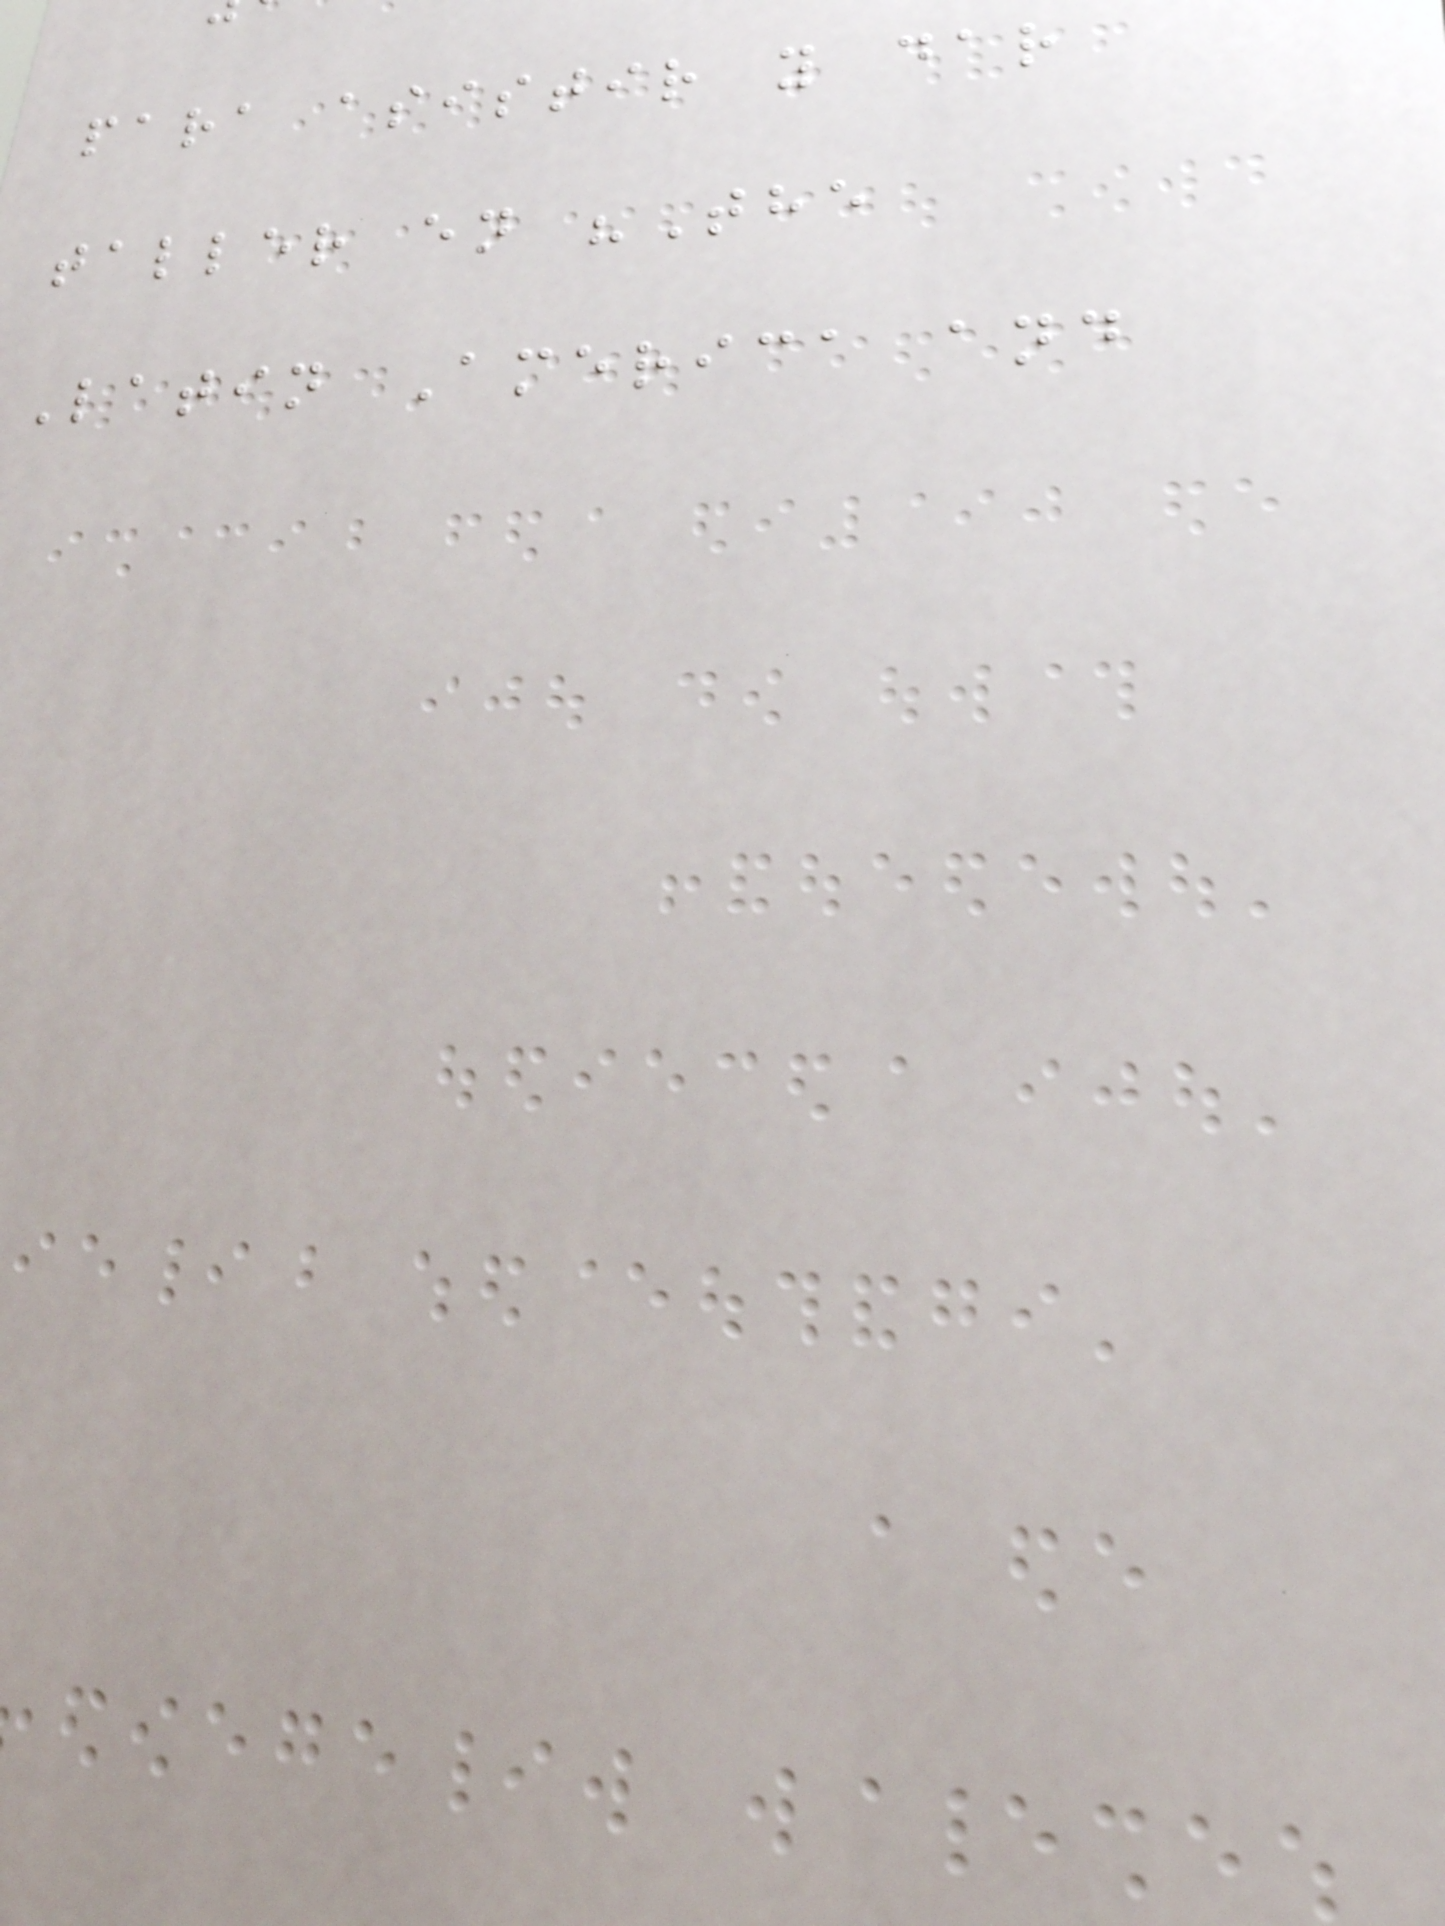para asistir y dar
taller en "The
Latin America and
